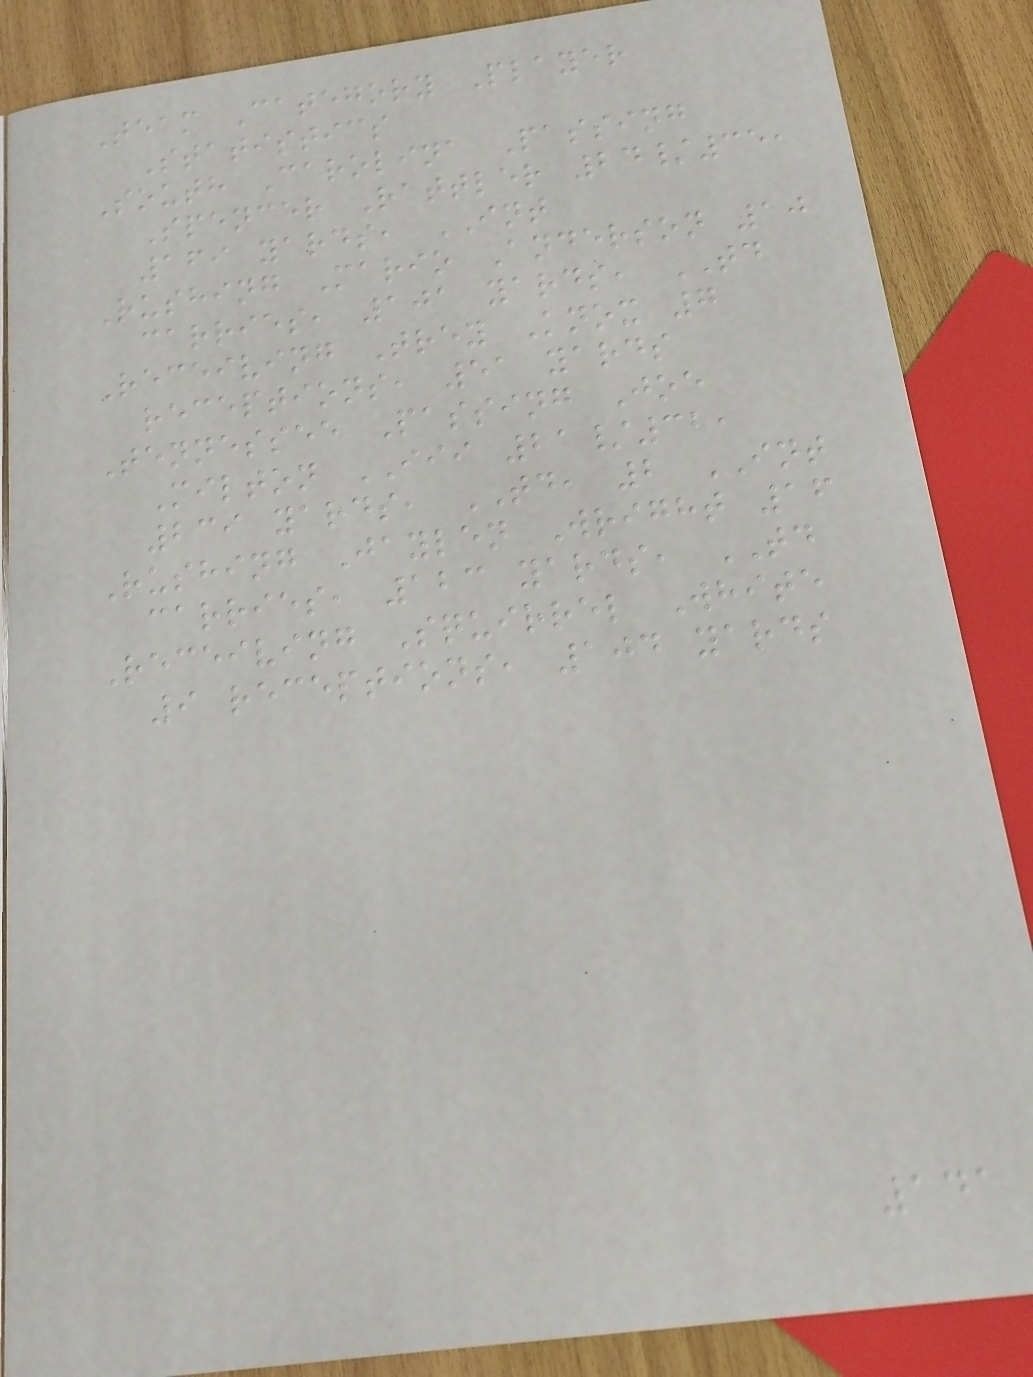Team Category Player
Statistics
South Carolina Passing
Spencer Rattler 24/35,
169 yards, INT
Rushing Mario Anderson 10
carries, 101 yards, TD
Receiving Trey Knox 7
receptions, 51 yards
Tennessee Passing Joe
Milton III 21/32,
239 yards, TD, 2 INT
Rushing Jaylen Wright 16
carries, 123 yards, TD
Receiving Squirrel White
9 receptions, 104 yards
141
